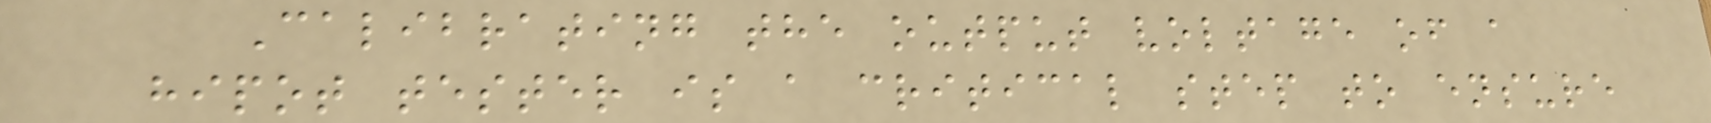Calibrating the output voltage of a
hipot tester is a critical step to ensure
